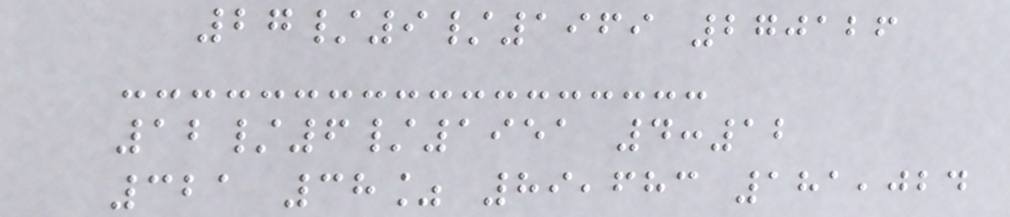27/9/1969 270126
12/6/1951 4:12
321 38% 89,683 181,024
